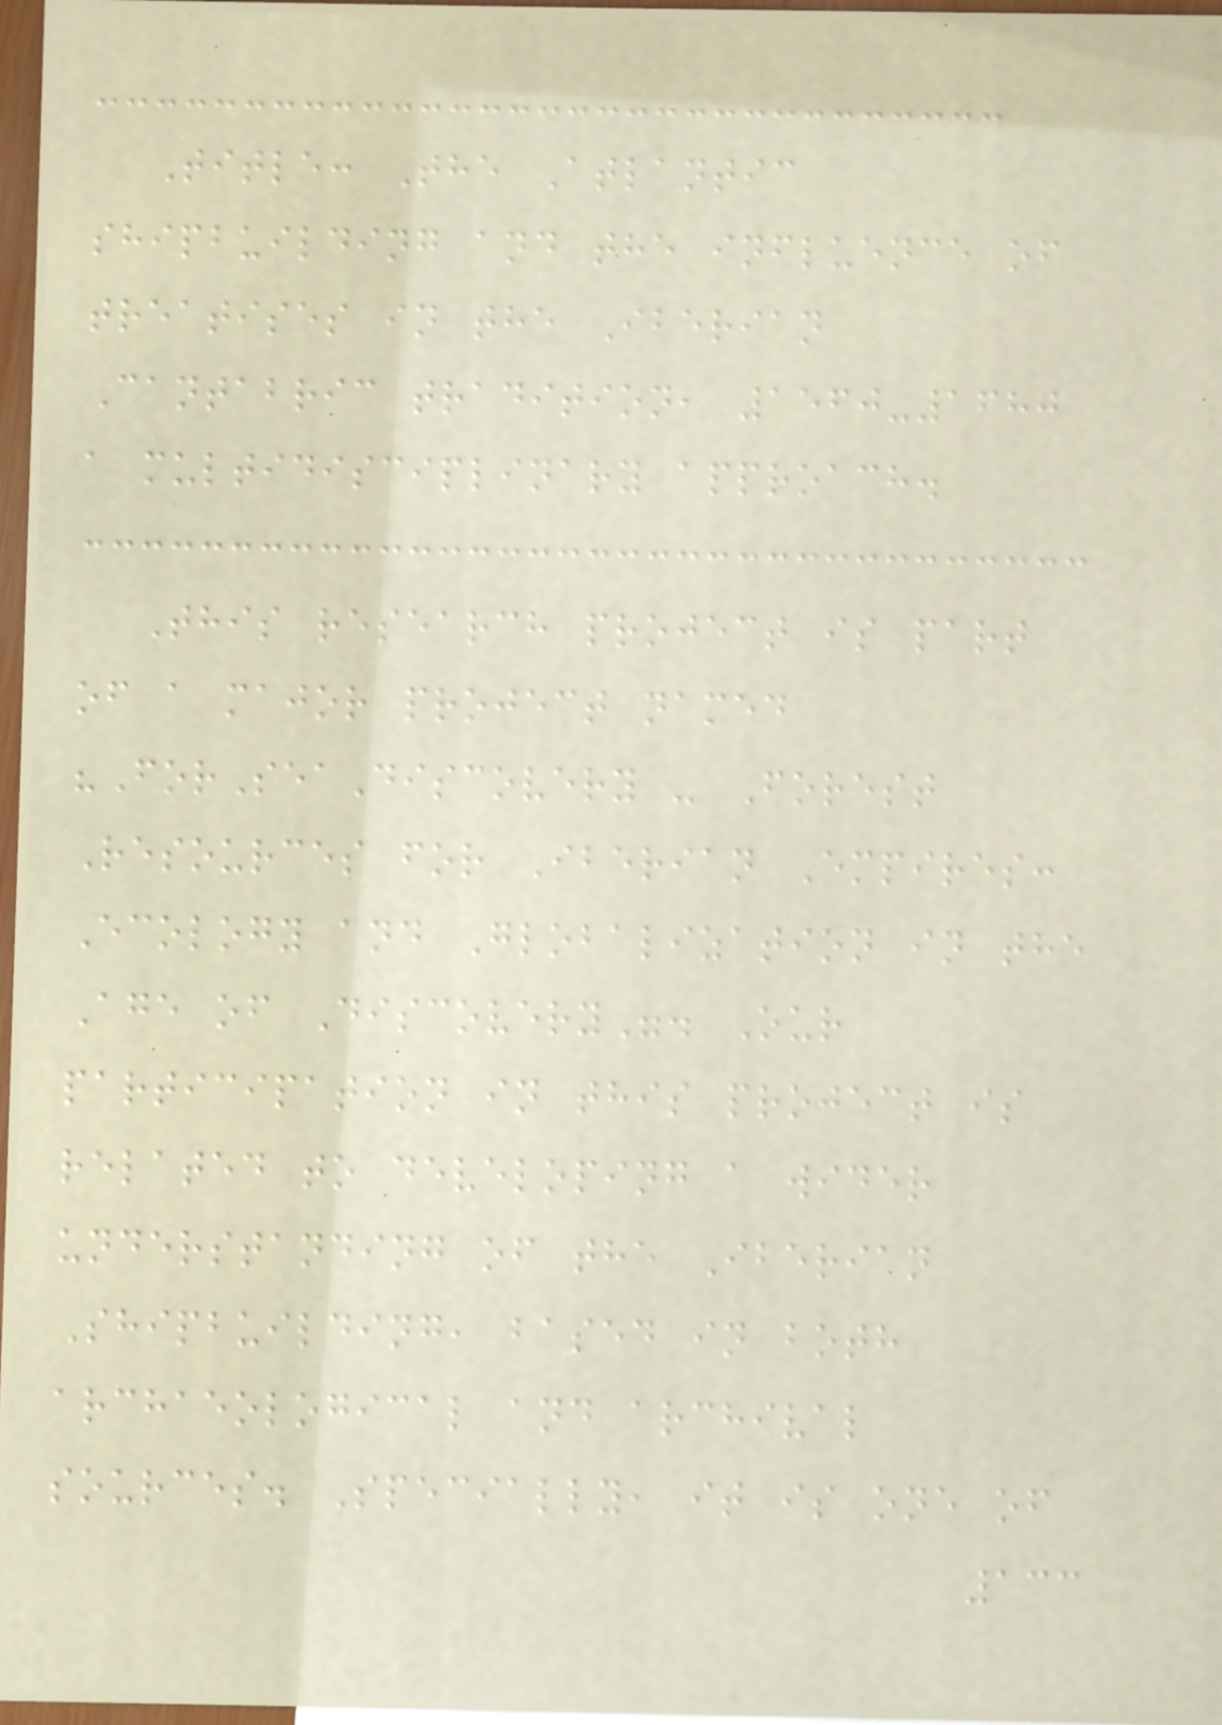Title: The Atlantic
shipbuilding and the influence of
treatises in the Iberian
Cantabric tradition, 1560-1680
a multidisciplinary approach.
This research project is part
of a major project named
"ForSeaDiscovery - Forest
Resources for Iberian Empires:
Ecology and Globalization in the
Age of Discovery". Our
participation in this project is
related to developing a wider
understanding of the Iberian
Shipbuilding, based in both
archaeological and archival
sources. Specially, it is one of
133
